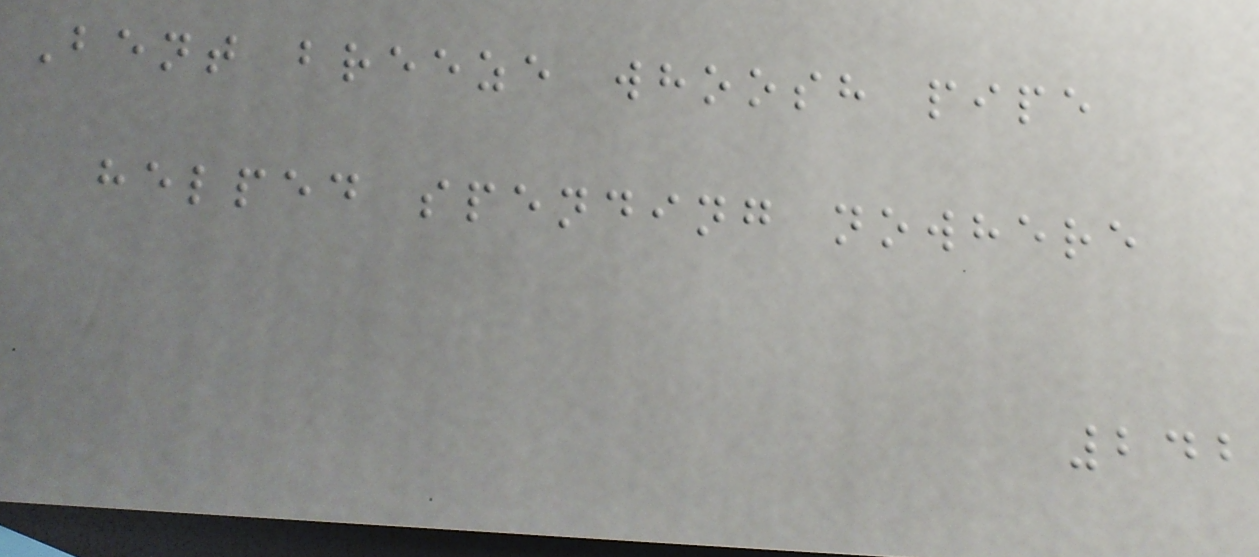Bent breeze whoosh pipe
helped spending nowhere
242
